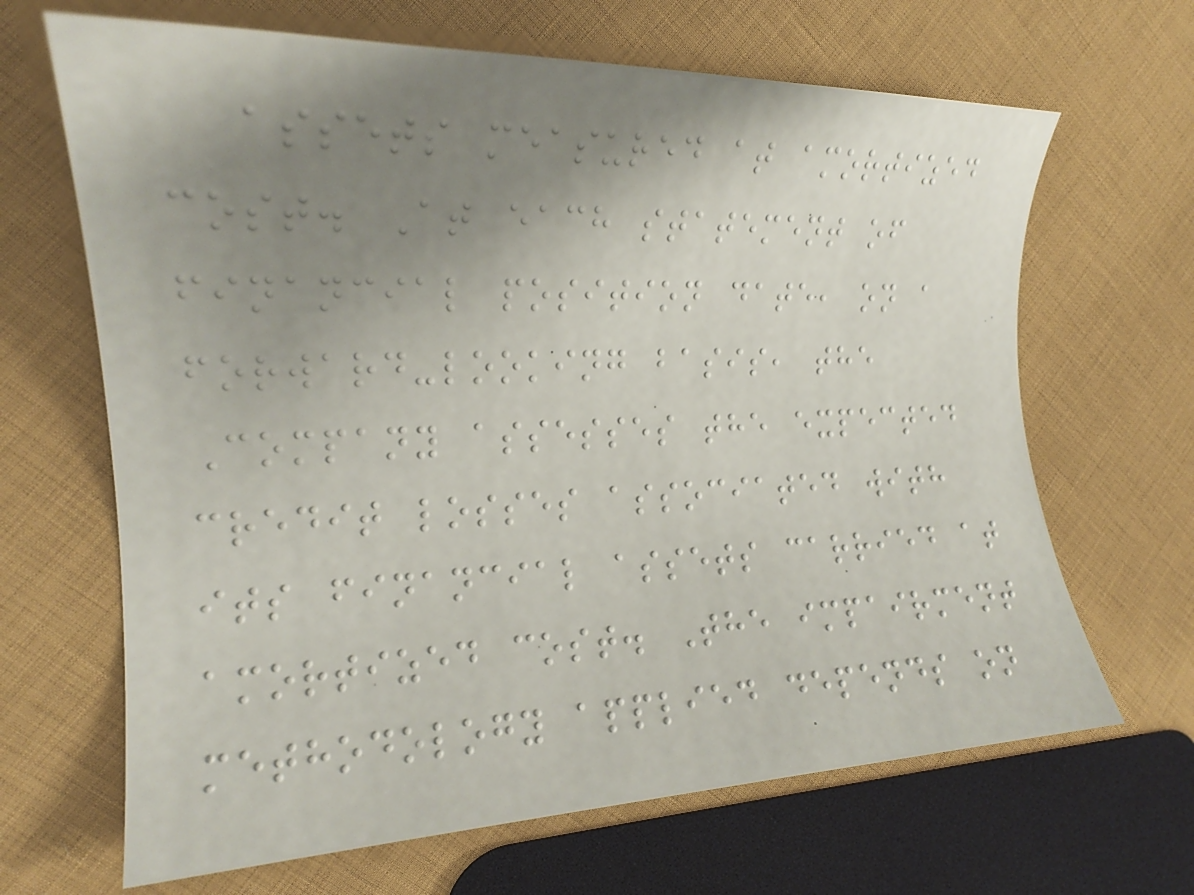assets measured at amortized
cost. At each statement of
financial position date, on a
forward-looking basis, the
Company assesses the expected
credit losses associated with
its financial assets carried at
amortized cost. The impairment
methodology applied depends on
